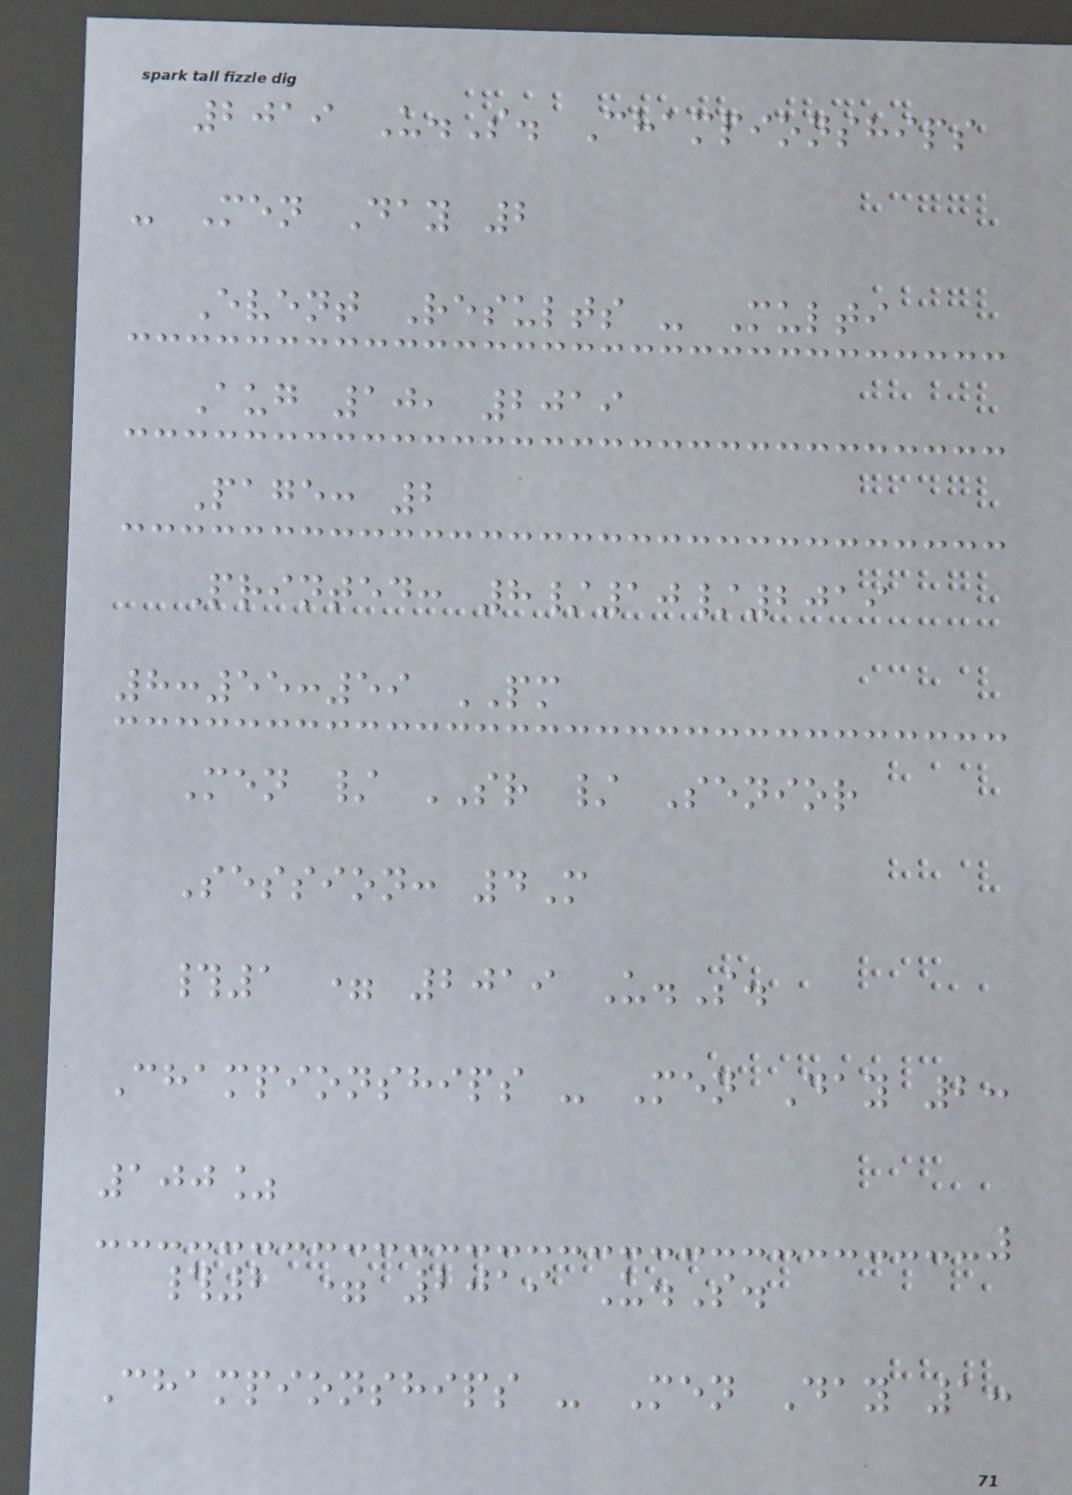2019 U.S. Championships
- Men Day 2
Event Results - Multi
Aug 10, 2019
Page: 2
Printed: 8/10/2019
8:55:59 PM
Men / SR / Senior
Session: 4M
#1 = 2019 U.S.
Championships - Men Day 2:
100%
#2 = 2019 U.S.
Championships - Men Day 1:
